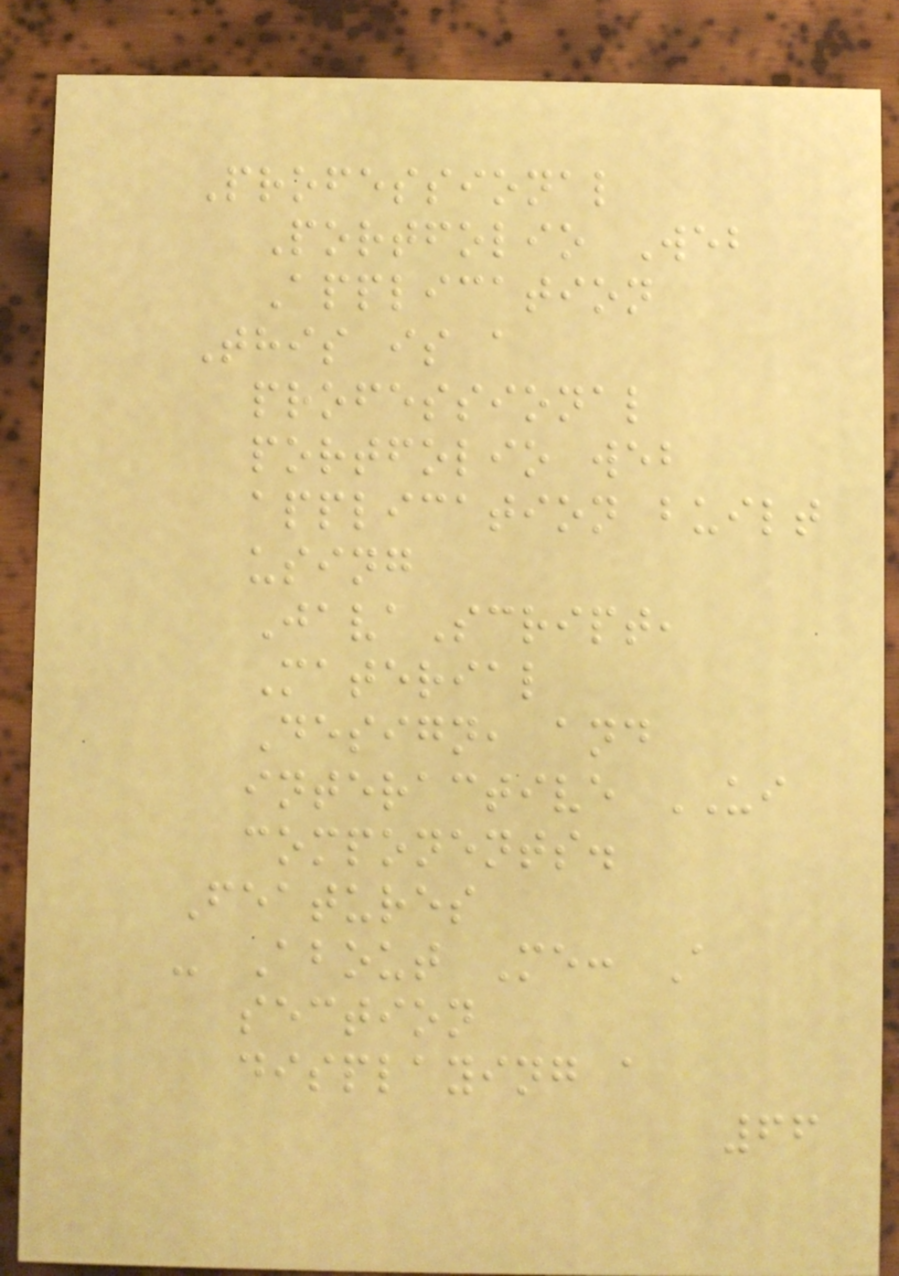Professional
Portfolio Web
Application
This is a
professional
portfolio web
application built
using
JavaScript,
Material
Design, and
interactive UI
components.
Features
- About Me: A
section
displaying a
66
